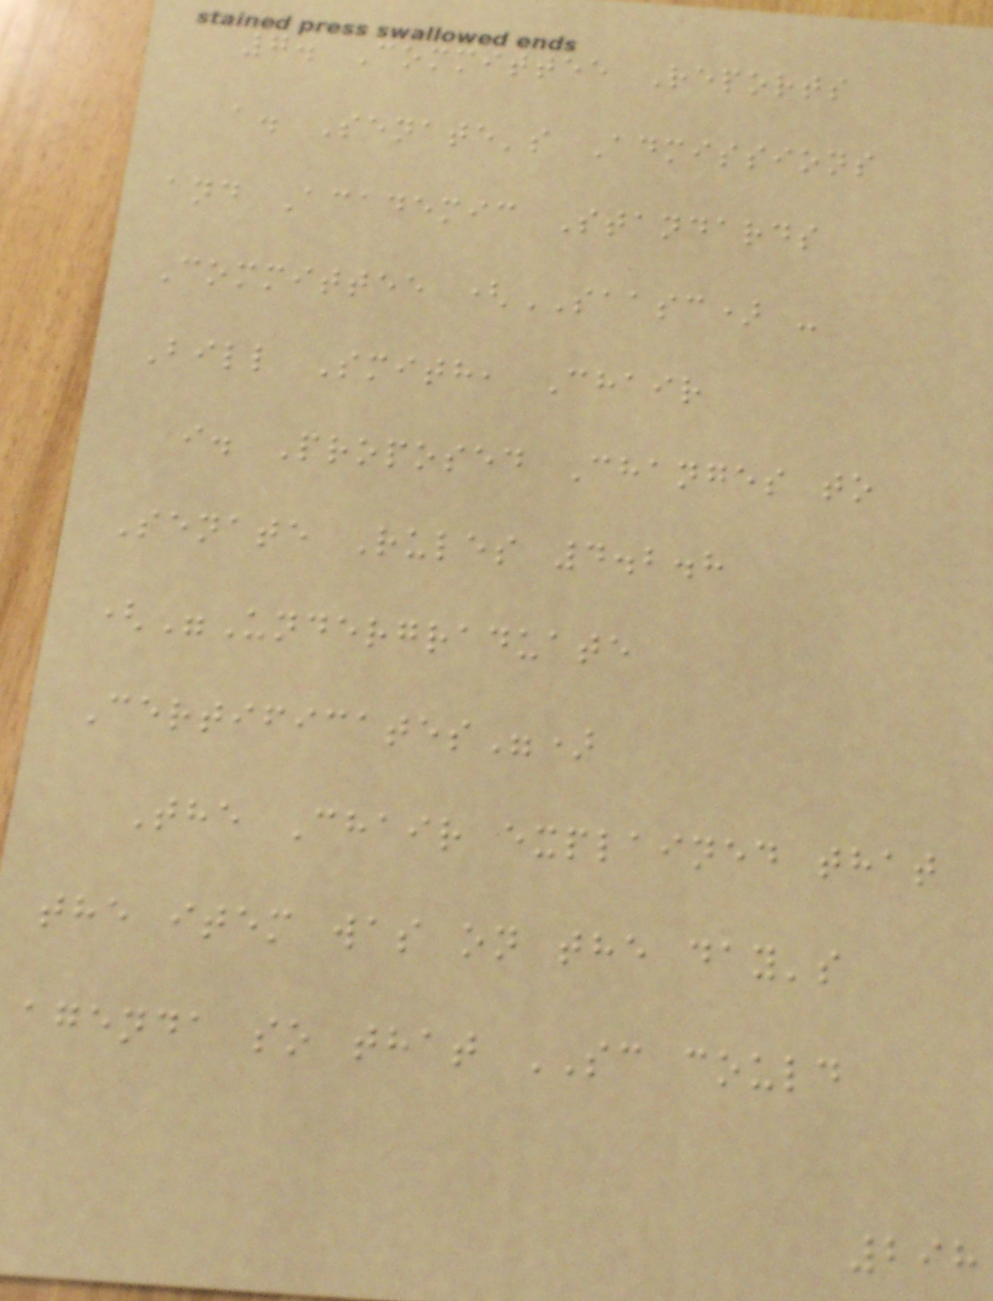7. Committee Reports
a. Senate's Admissions
and Academic Standards
Committee (SAASC) -
Bill Smith, Chair
i. Proposed Changes to
Senate Rules 4.2.8
("Undergraduate
Certificates")
The Chair explained that
the item was on the day's
agenda so that SC could
298
